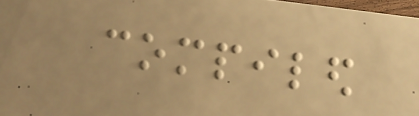compiled
